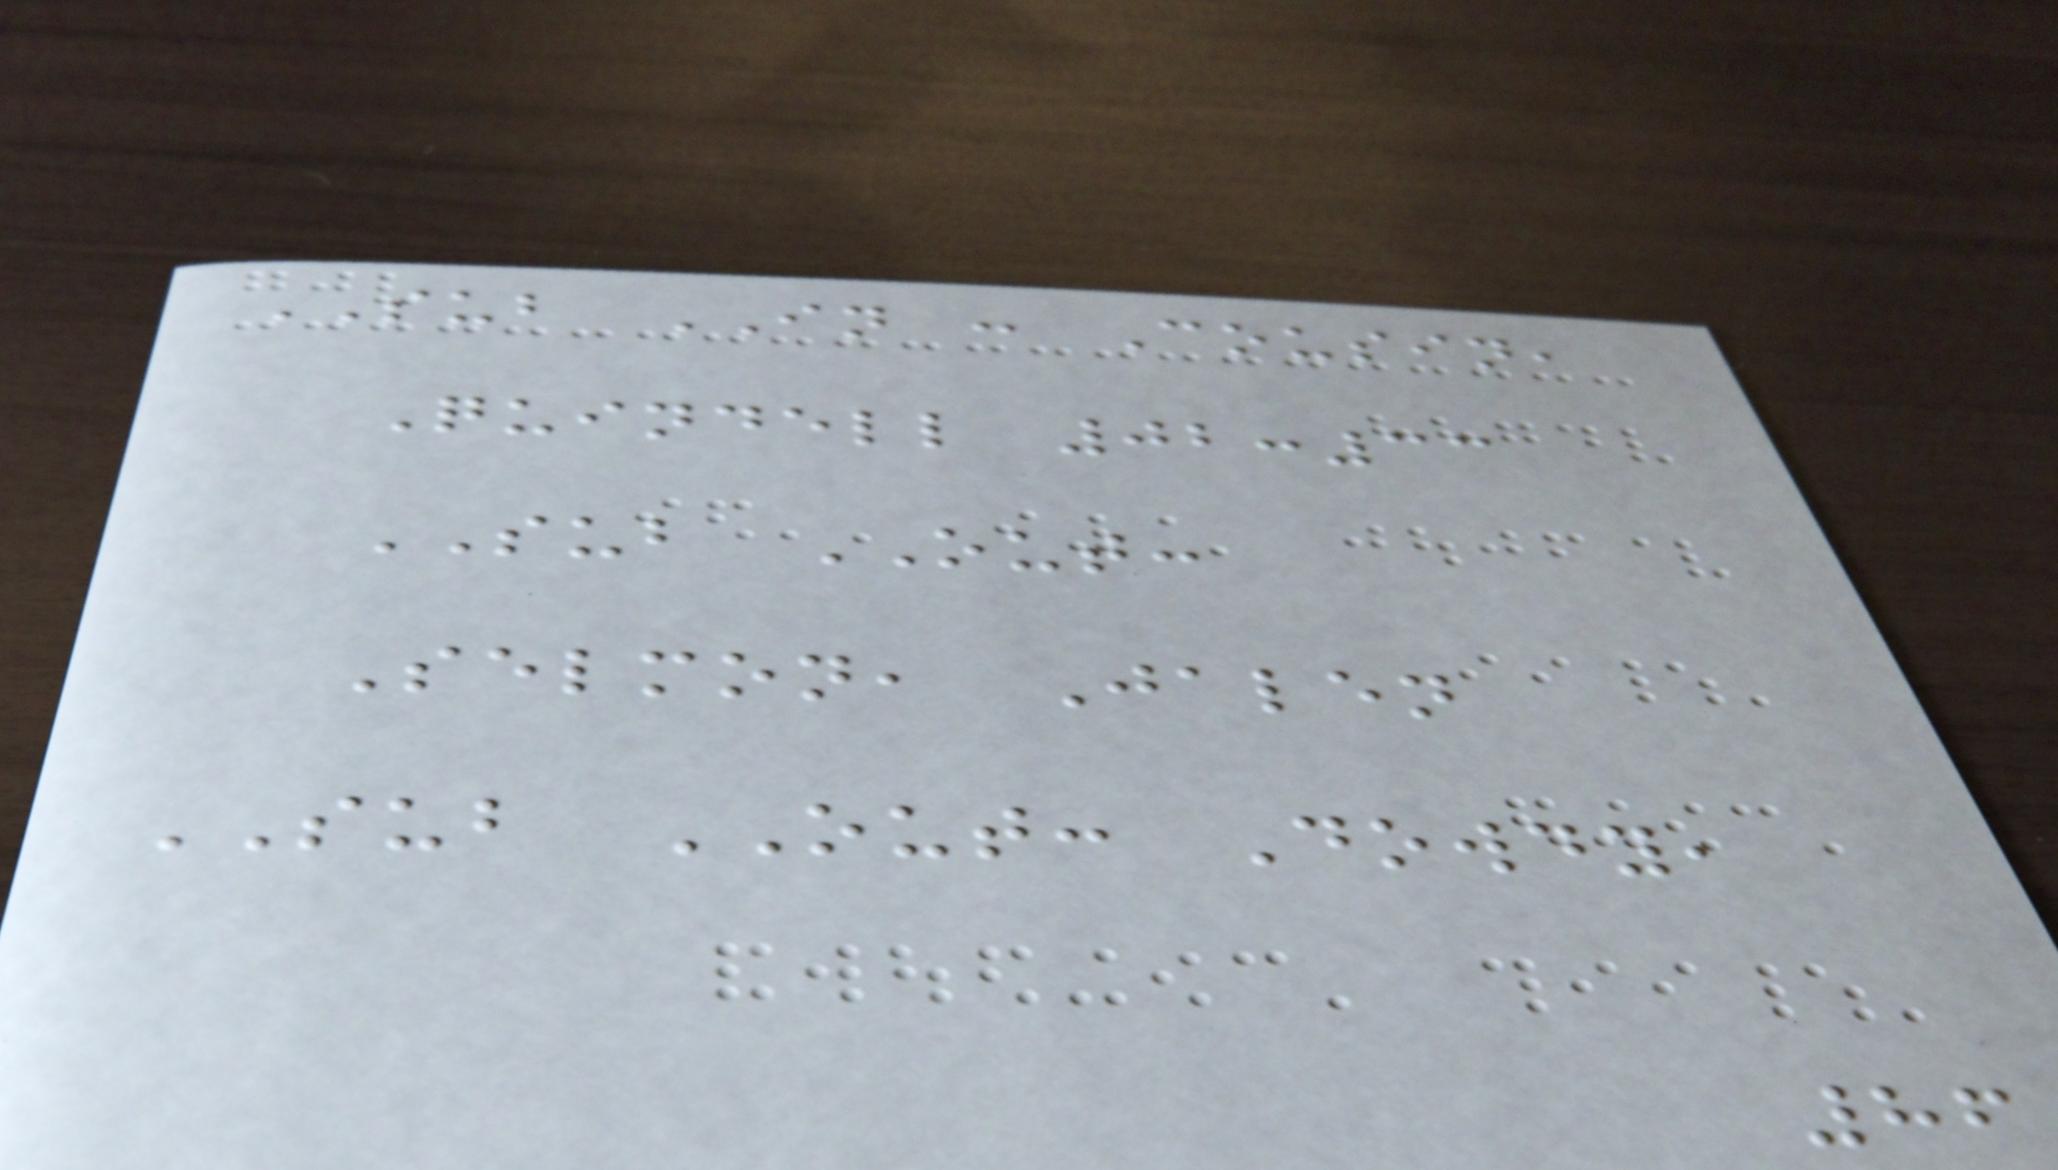SUB IN : Cousin,
Quindell 02:33
SUB OUT:
Selmon, Jalen
SUB OUT: Dowdy,
86
